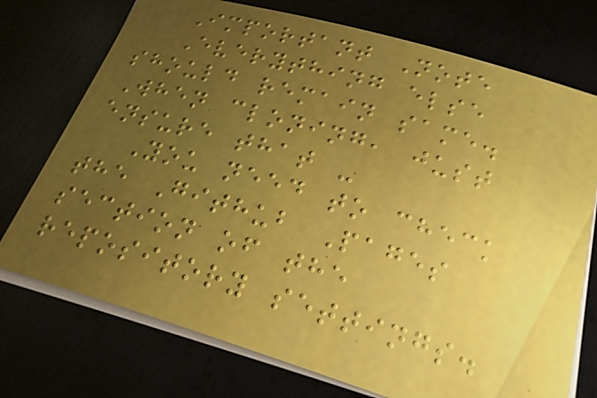Important Note
Everything else
should remain same.
When cloning, just
ensure that -
You need to check
the Github Pages
section of the
repository settings.
